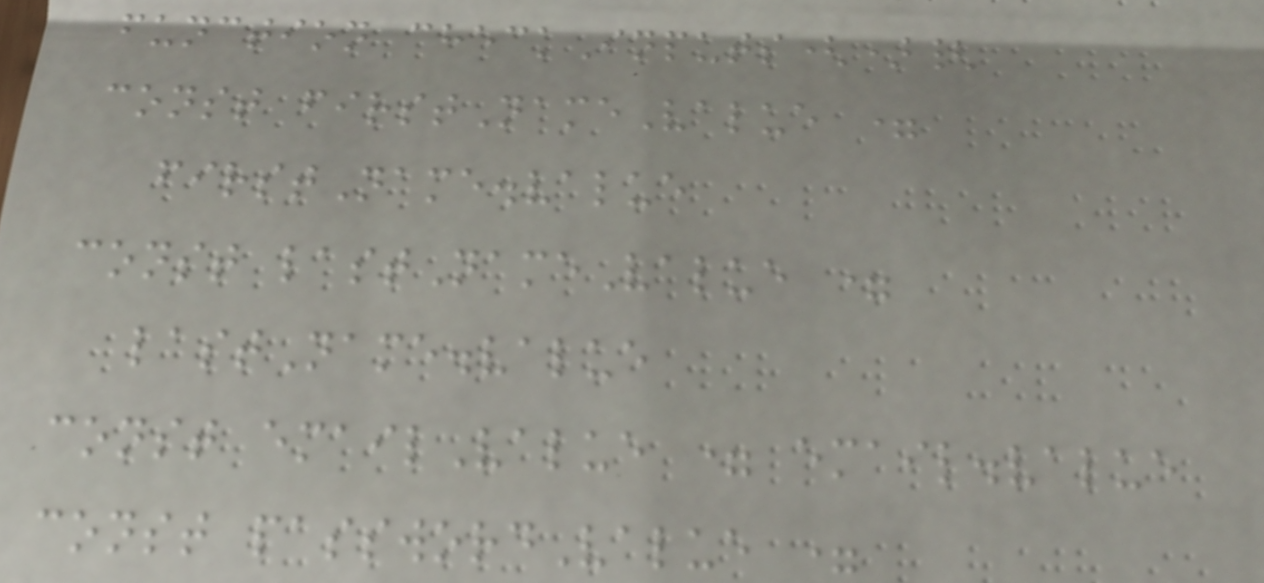function checkInputs(){
const firstNameValue =
firstName.value
const lastNameValue =
lastName.value
const emailValue = email.value
const passwordValue =
